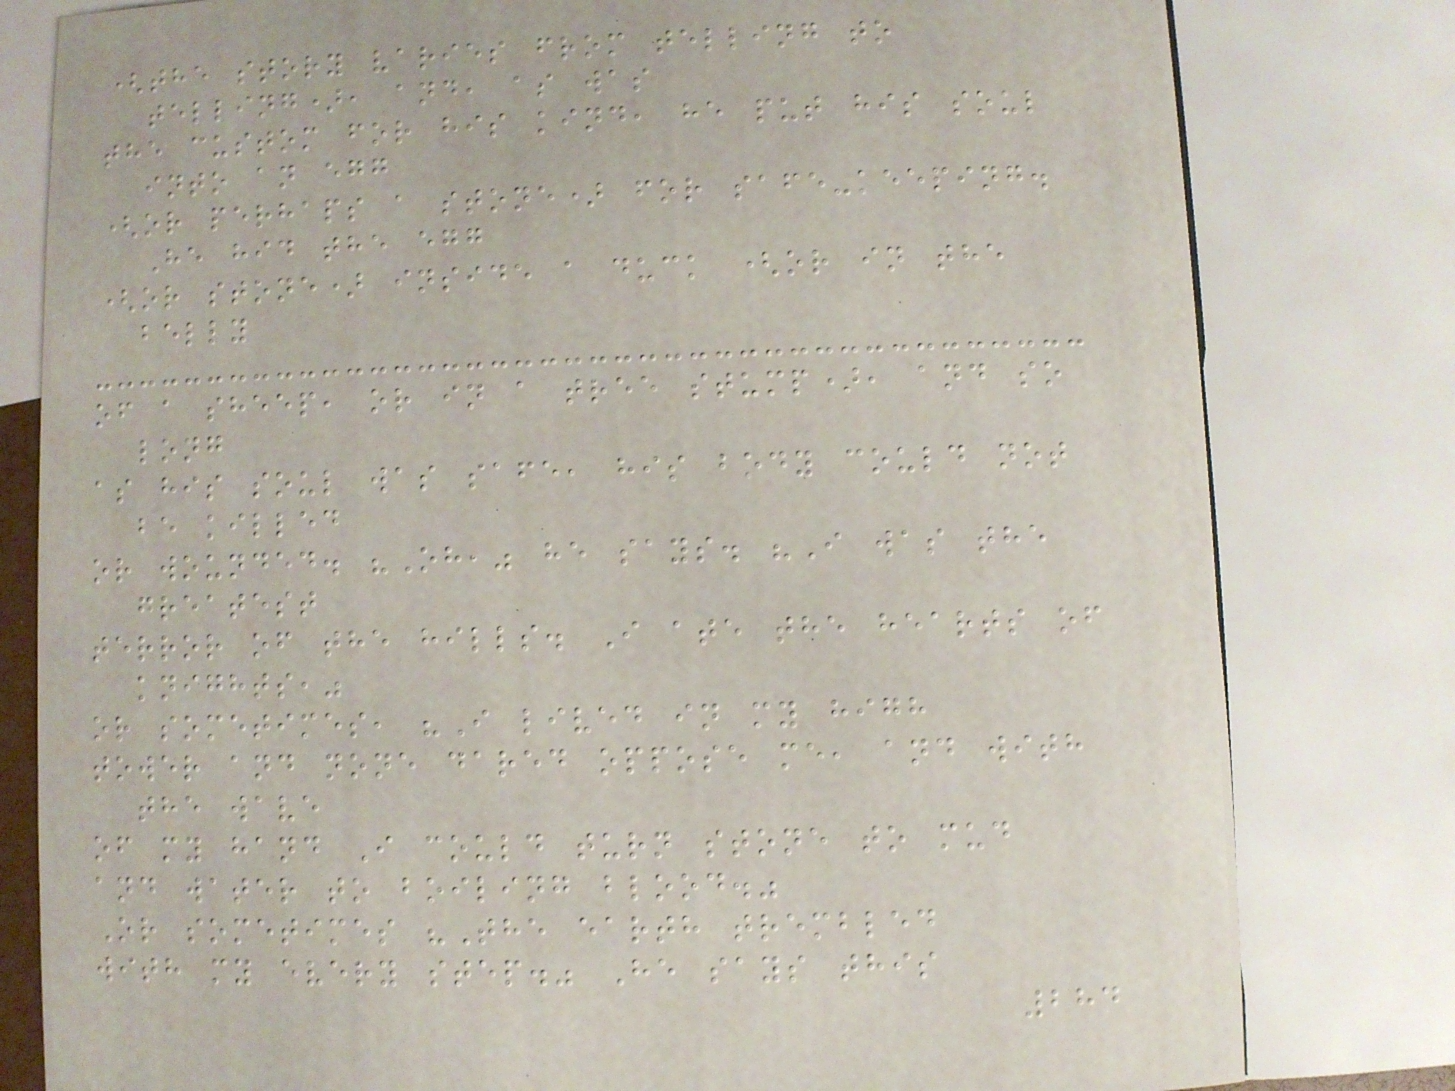(the story varies from telling to
telling), and, as was
the custom for his kind, he put his soul
into an egg
(or perhaps a stone) for safe-keeping.
He hid the egg
(or stone) inside a duck (or in the
belly
of a sheep, or in a tree stump), and so
long
as his soul was safe, his body could not
be killed
or wounded. "Oh," he says. "I was the
greatest
terror of the hills. I ate the hearts of
knights,"
or sometimes, "I lived in my high
tower and none dared oppose me, and with
the wave
of my hand I could turn stone to mud
and water to boiling blood."
Or sometimes "The earth trembled
with my every step." He says this
284
